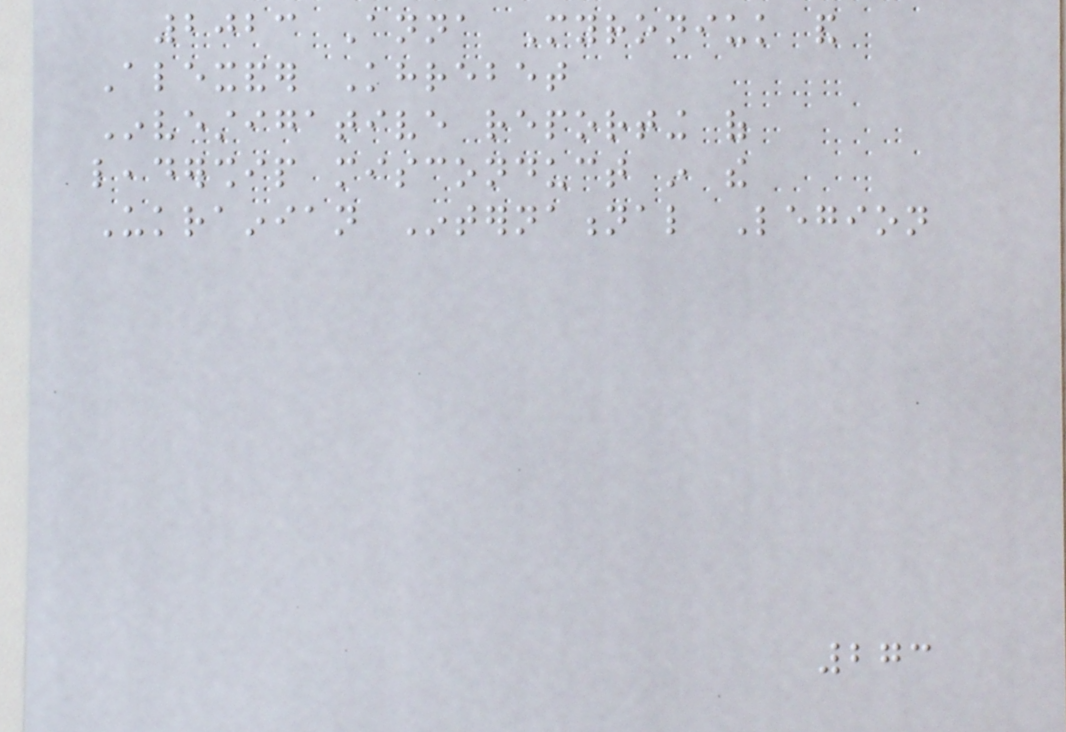2023 Anna Myroniuk and
Alexander Khrebet
Investigative reporting of
leadership misconduct in the
Ukrainian International Legion
273
